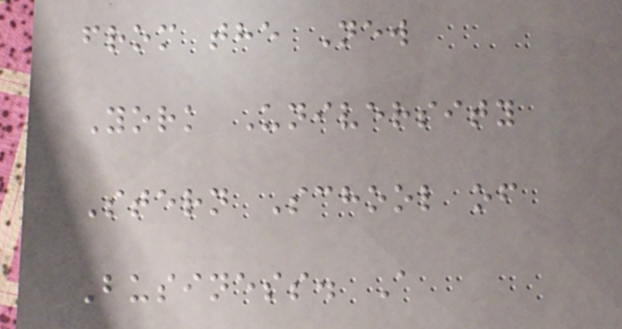from the New
York University
Stern School of
Business. A
